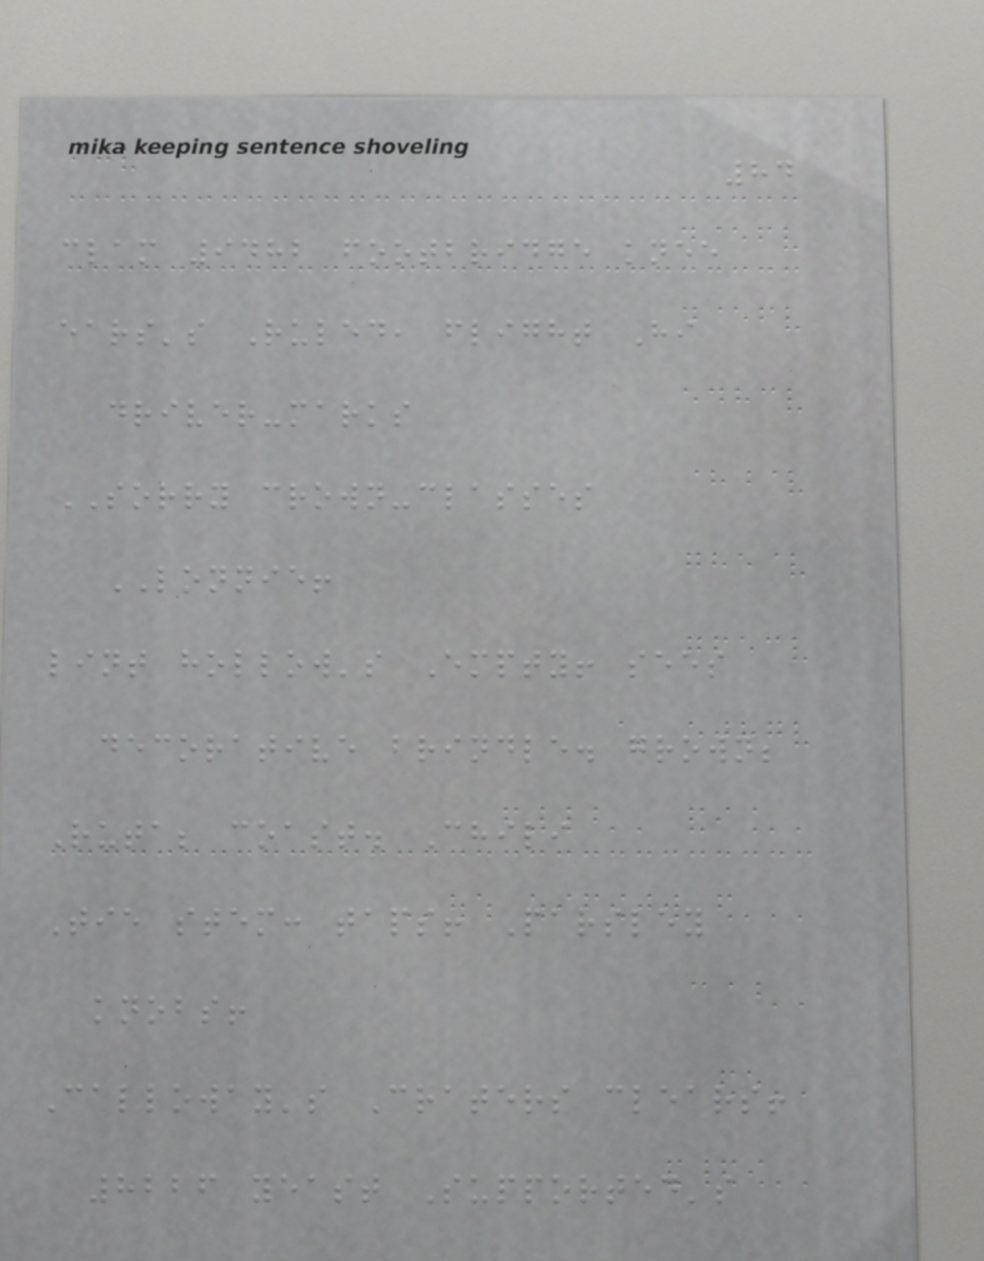84
clam 9482 footbridge knee
ears's Ruled, flight Hi
driver-marks
SORRY crown-classes
LONNIE!
lint hollow's Empty! sees
decorative brindle. grown;
Ruta; coast. Chili
Tie stem: taps! Parsley
knobs!
Calloway's Craters clears!
8226 yeast Supported's
